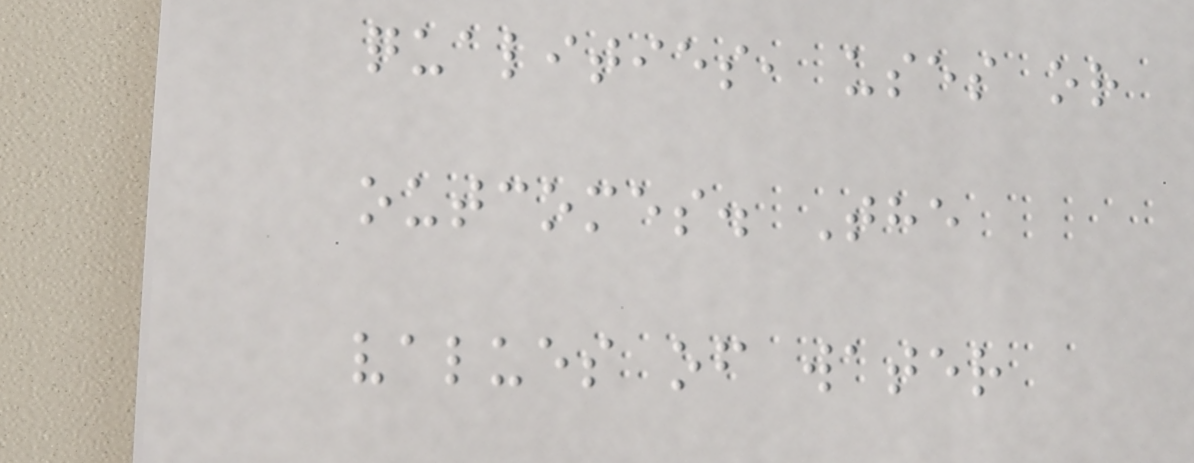qualities, uses or
outcomes. The
values of water
